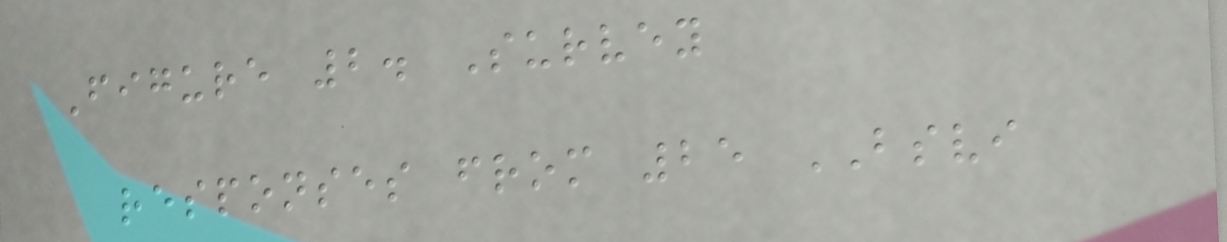Figure 2. Survey
responses from 25 BSVI
